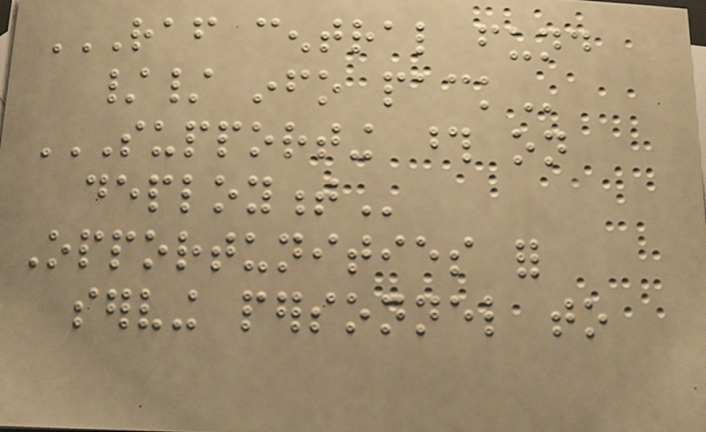RAF CENTRAL FUND
// INFO PACK
SUPPORTING THOSE ON
DEPLOYMENT
Opportunities for
serving personnel to
